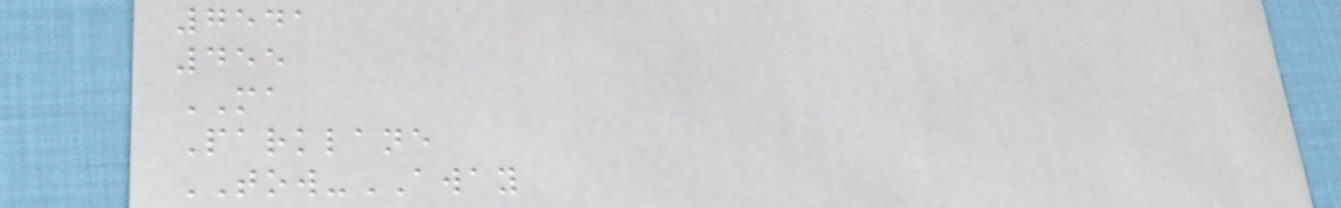7541
455
MA
Parklane
TOW-AWAY
